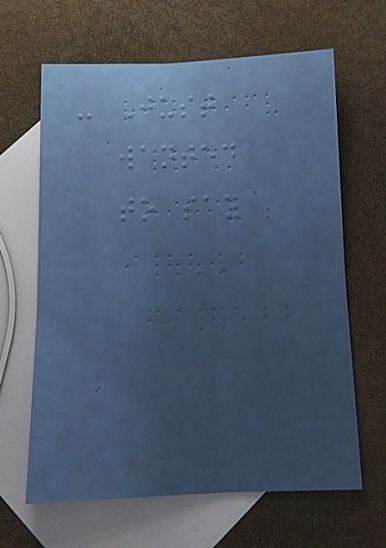- Just
wanted
to say
